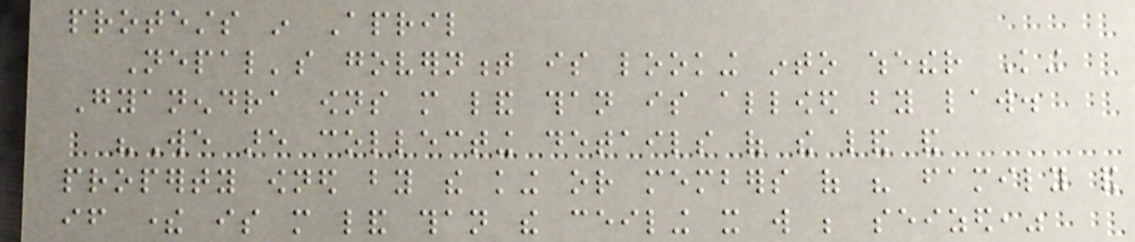protests in April
Nepal's government is looking into whether King
Gyanendra owns more land than is allowed by law.
"We are collecting details of the land and
property owned by the king or members of his family and
if there is more land than the ceiling it will be seized,"
